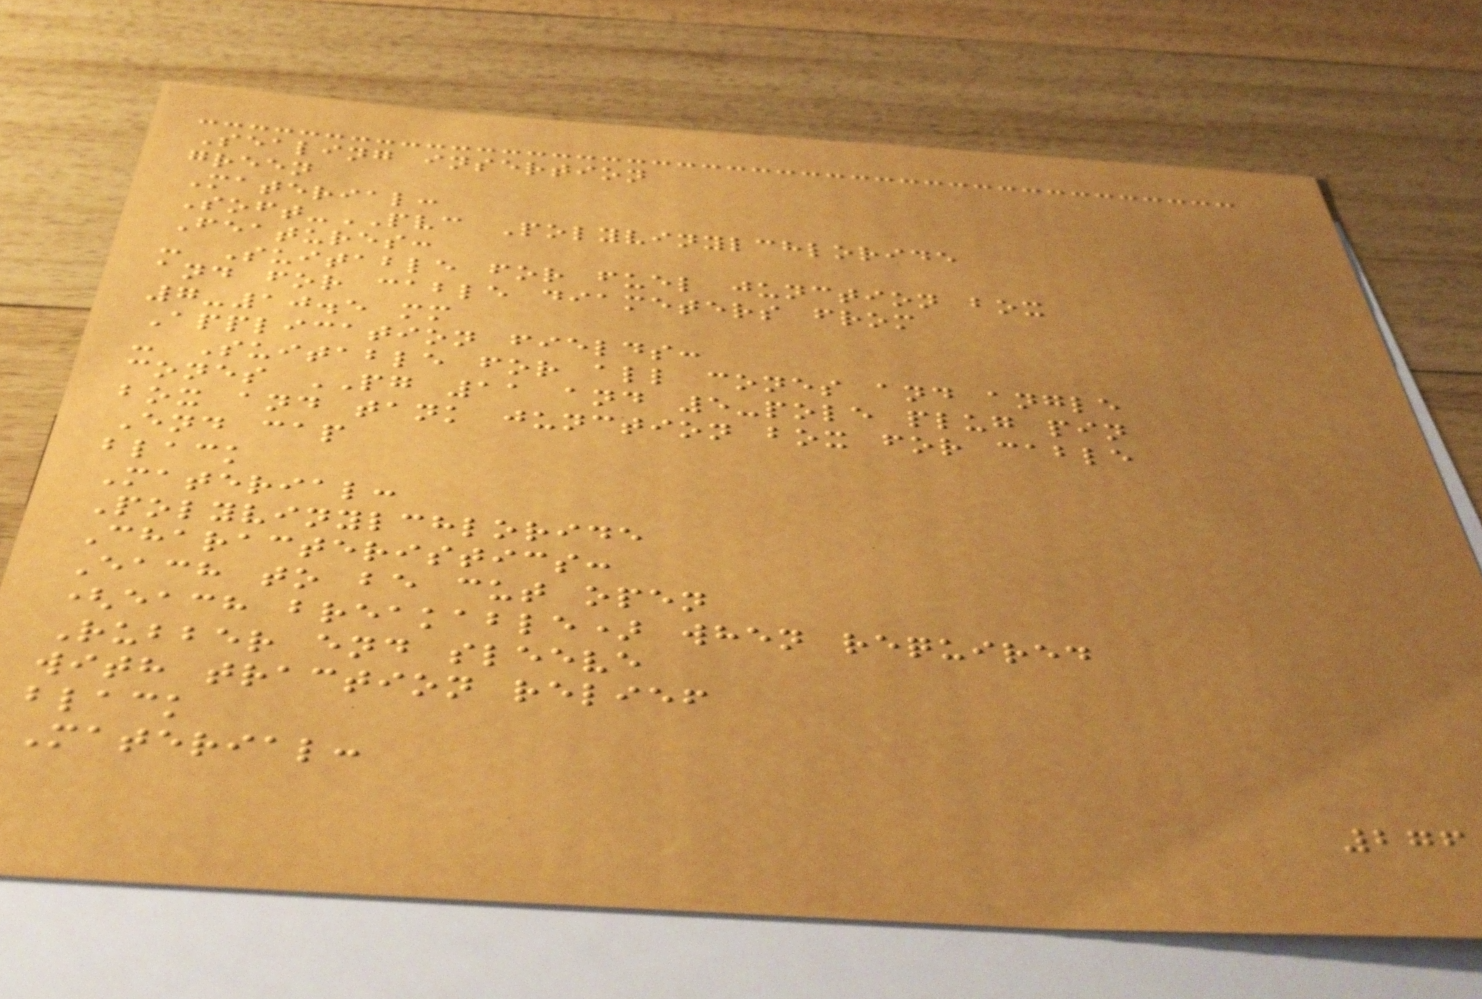Sealing insertion
green
Material:
Soft-PVC Polyvinylchloride
Features:
- Suitable for fuel junction box
and for cable diameters from
7-10.5 mm
Application fields:
- Suitable for all cones and angle
cones PG 11 and 5-pole plug pin
box and tank junction box for cable
End cap
black
Material:
Polyvinylchloride
Characteristics:
Each to be cut open
(each breakable) when required
Rubber end sleeve
with traction relief
black
Material:
276
